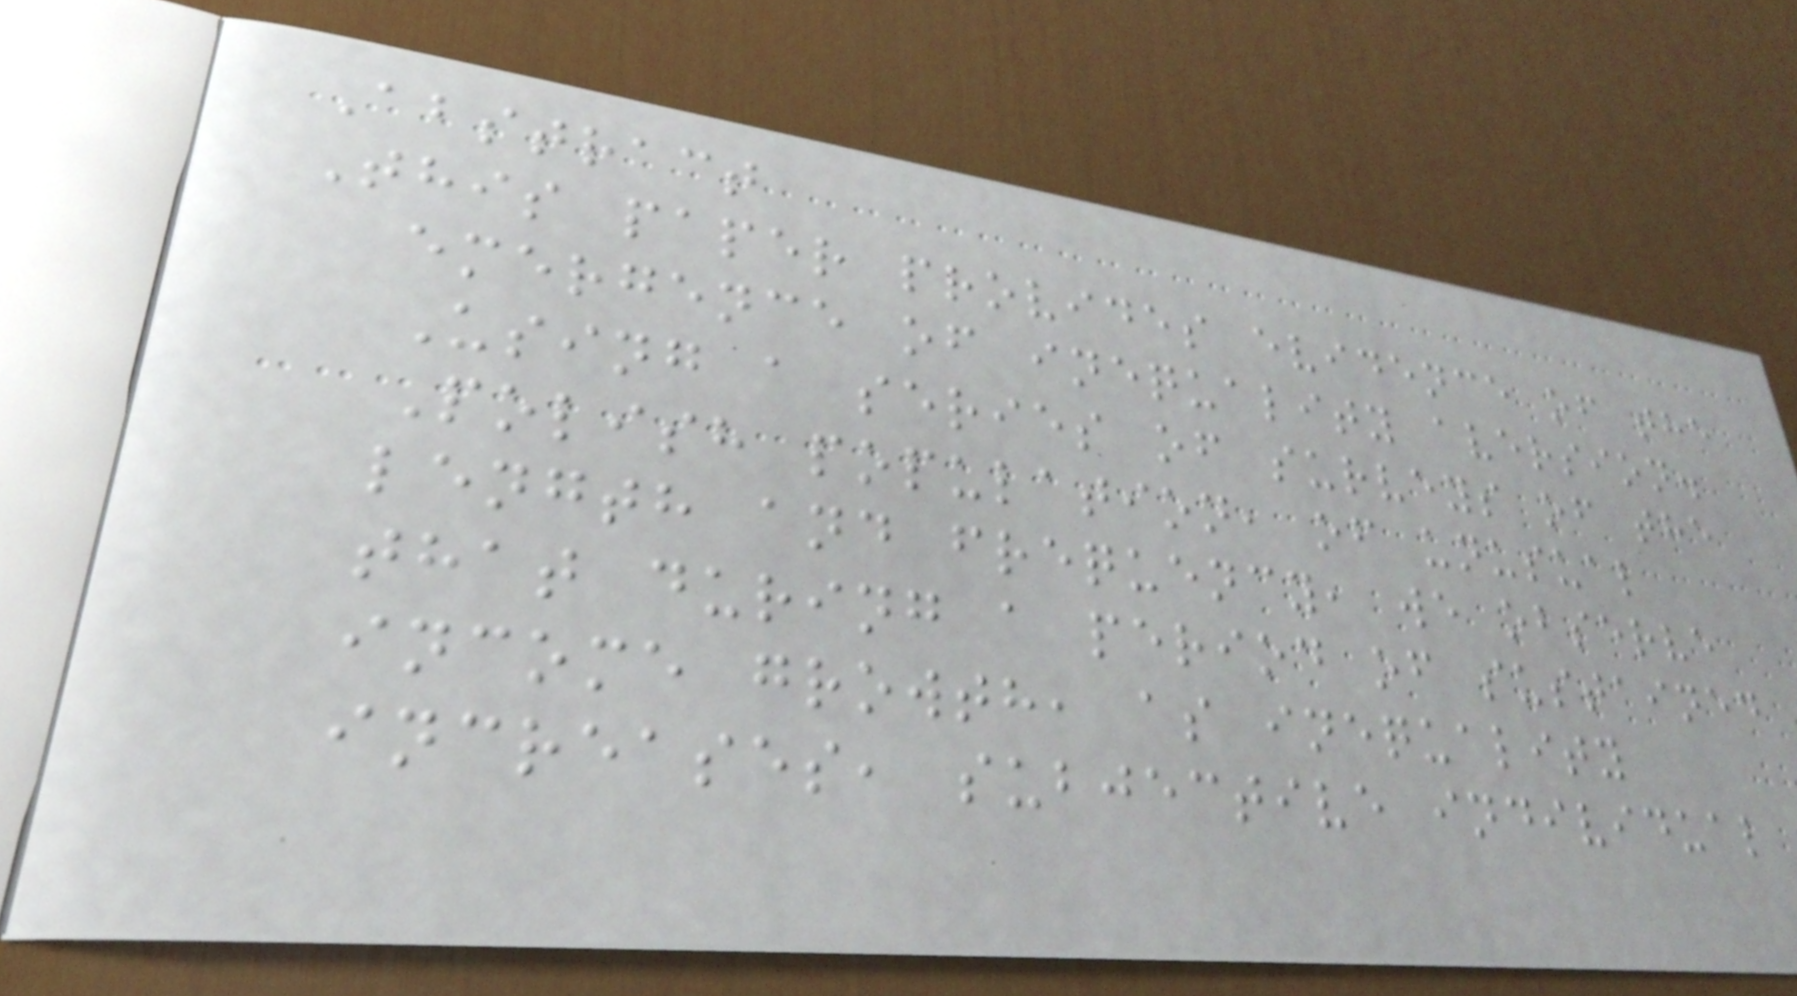Abstract
This paper provides evidence of the
emergence of inequality aversion.
Using a series of surveys of the
Polish population, of unusual
length and frequency, we observe
that during a period of sustained
income growth, as inequality
increases, subjective individual
